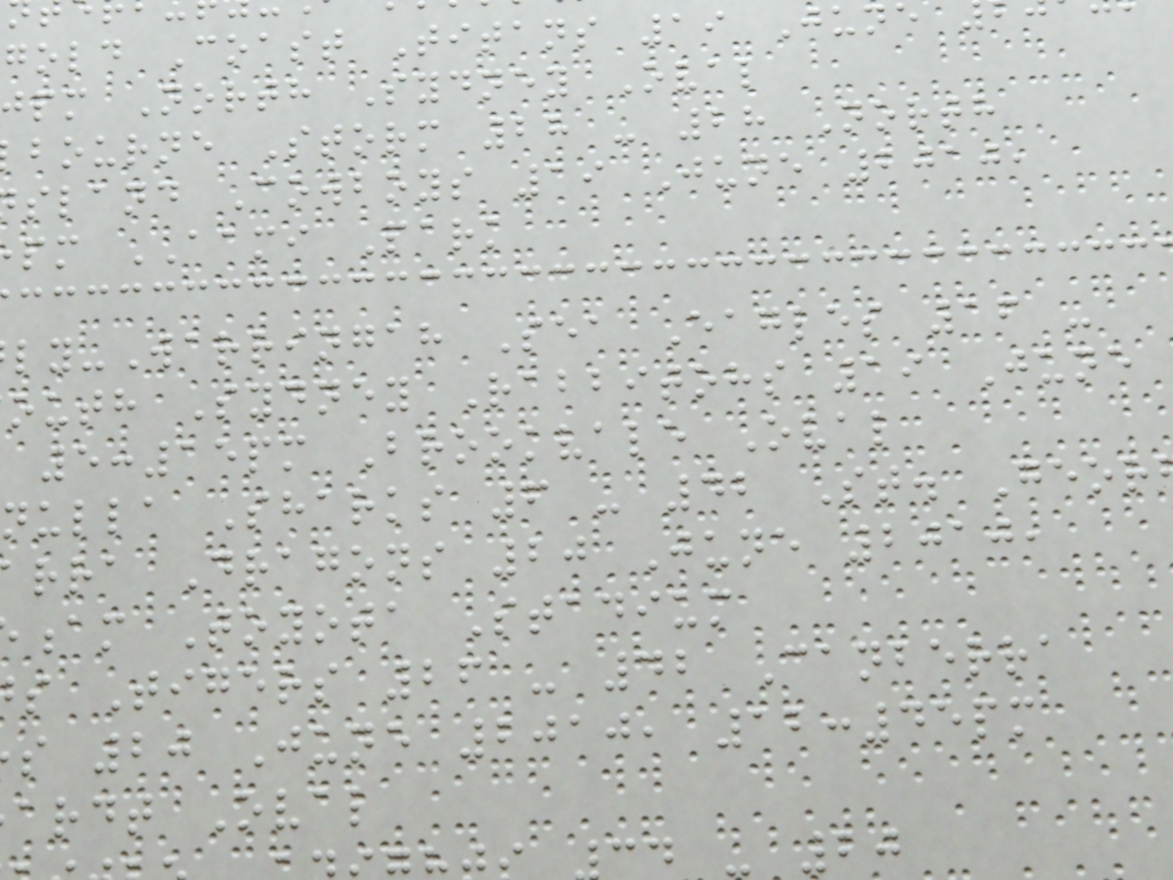gold Coast Titans 19 June
jpm North Sydney Oval
bourne Storm 28 - 28 North
sland Cowboys 19 June 2010,
pm AAMI Park
ly-Warringah Sea Eagles 16 -
outh Sydney Rabbitohs 19 June
5:15pm Brookvale Oval
nulla Sharks 6 - 42 St. Geor
rra Dragons 20 June 2010,
am Toyota Stadium
s Tigers 26 - 42 Canberra
s 20 June 2010, 12:45pm
ardt Oval
